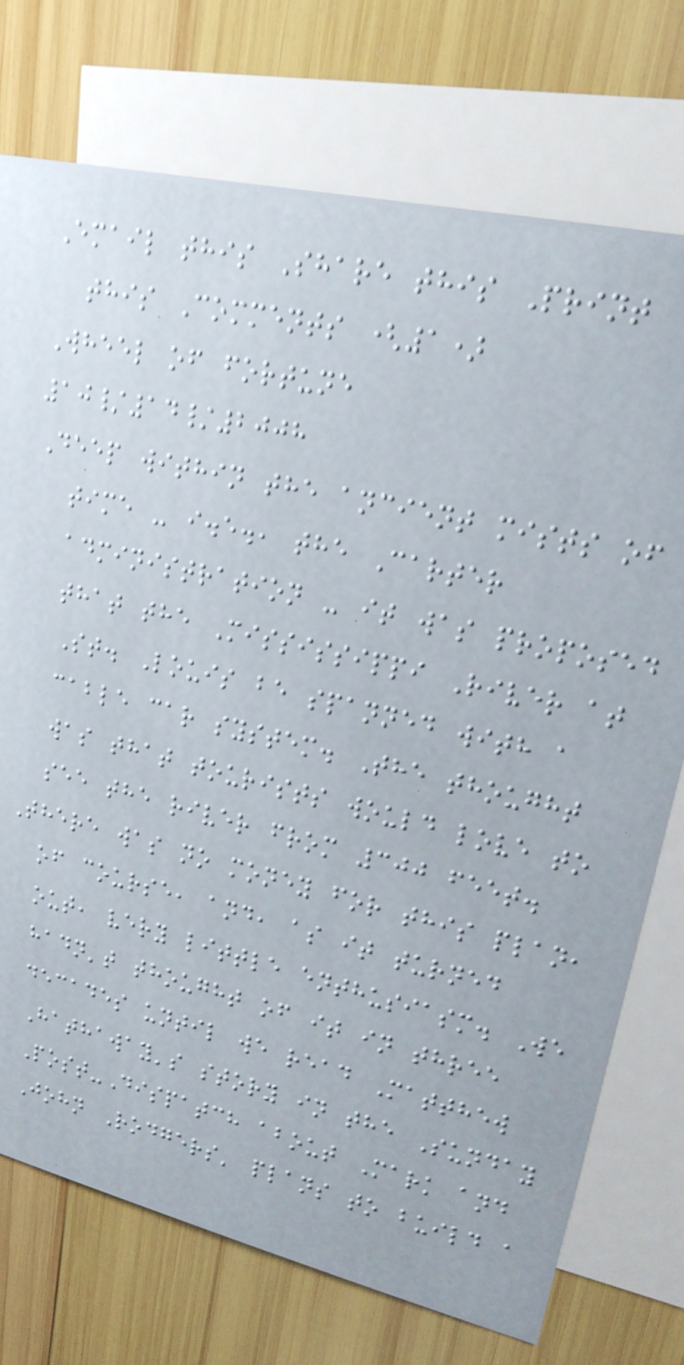Email this Share this Print
this Comments (1)
Wheel of fortune
10/14/2008
Deep within the ancient mists of
time - i.e., the Carter
administration - it was proposed
that the Mississippi River at
St. Louis be spanned with a
cable car system. The thought
was that tourists would love to
see the river from 300 feet.
There was no money for this plan,
of course, and, as it turned
out, very little enthusiasm. We
hadn't thought of it in three
decades until we read Matthew
Hathaway's story in the Sunday
Post-Dispatch about Mark and
John Rodgers' plans to build a
